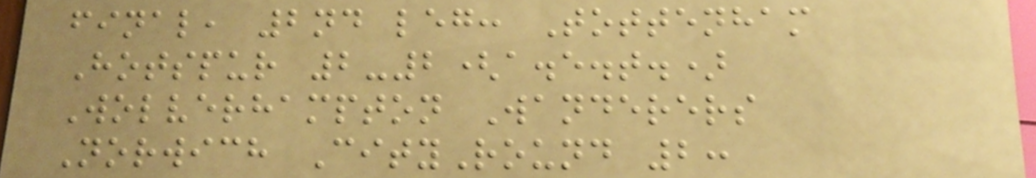final, 2nd leg: Tottenham
Hotspur 2-2(a.e.t.)
Wolverhampton Wanderers
Norwich CityRound 2:
